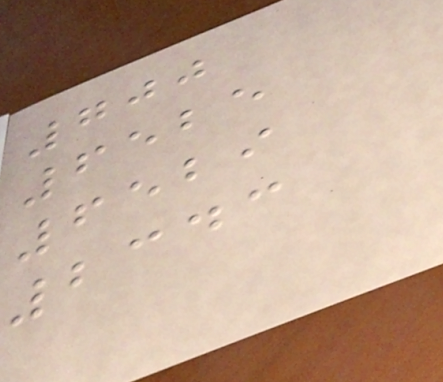700
6525
6529
2343
